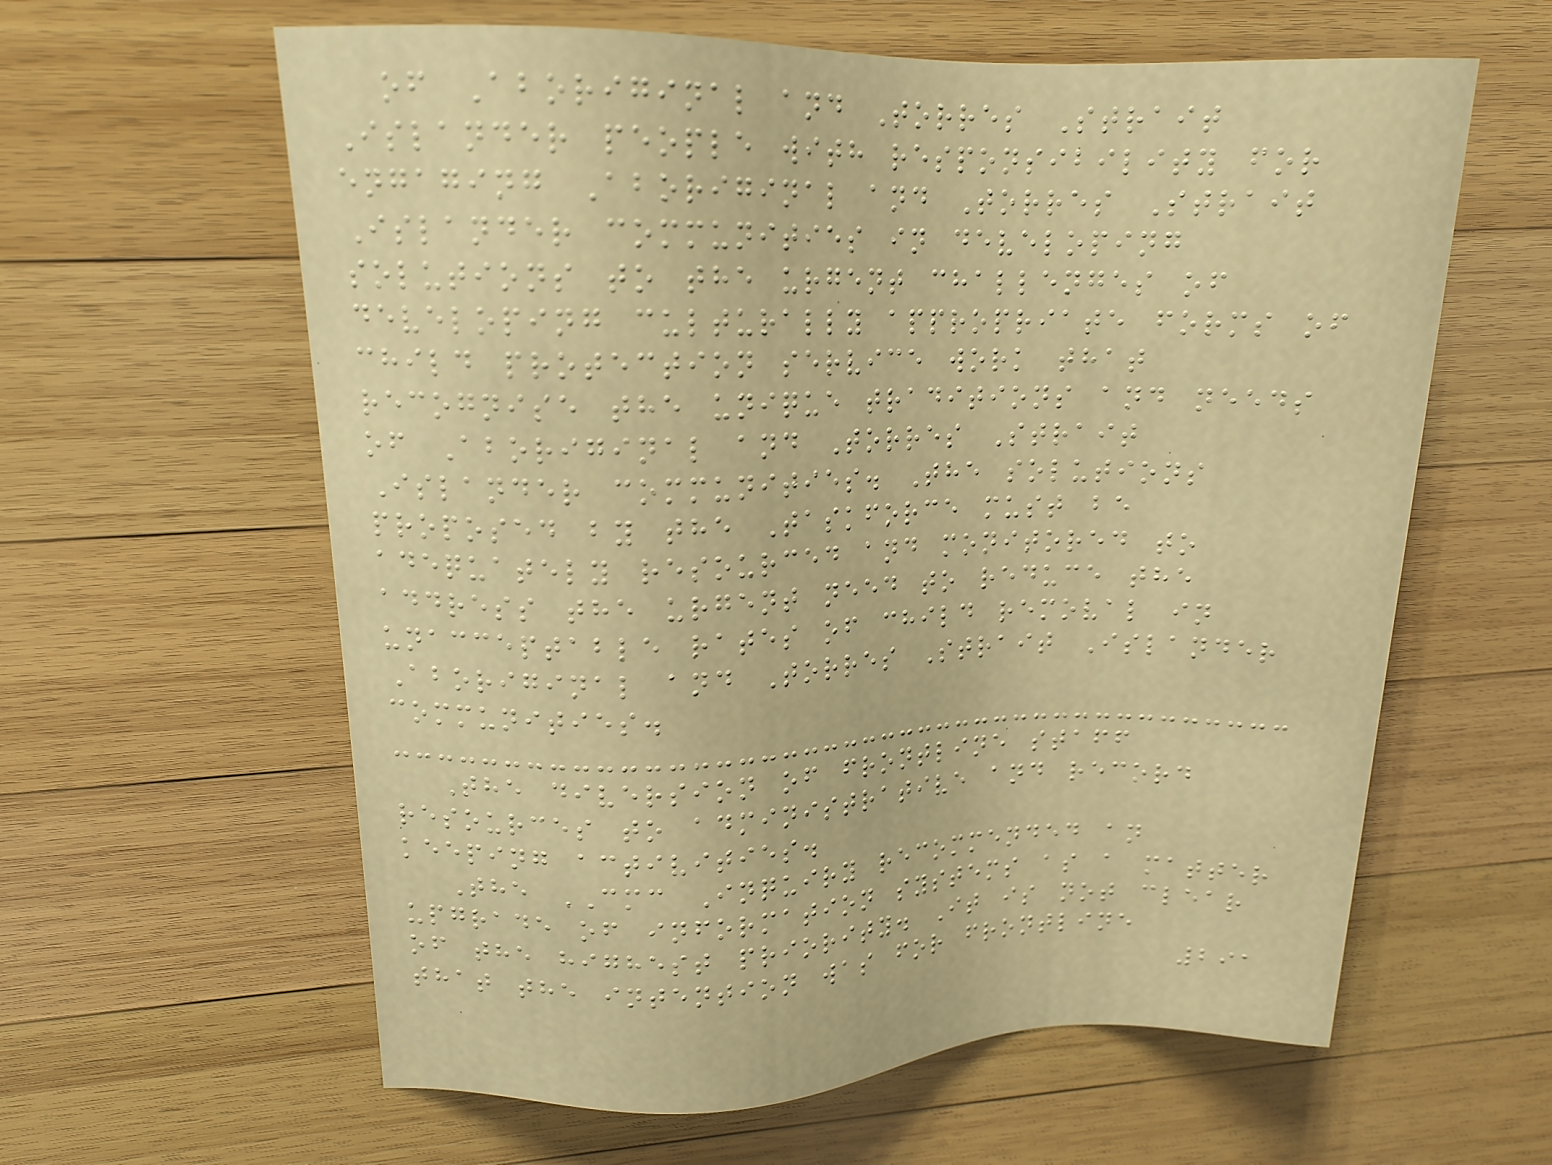of Aboriginal and Torres Strait
Islander people with responsibility for
engaging Aboriginal and Torres Strait
Islander communities in developing
solutions to the urgent challenges of
developing culturally appropriate forms of
child protection service work that
recognise the unique traditions and needs
of Aboriginal and Torres Strait
Islander communities. The solutions
proposed by the Taskforce must be
adequately resourced and monitored to
address the urgent need to reduce the
unacceptable rates of child removal in
Aboriginal and Torres Strait Islander
communities.
The diversion of frontline staff
resources to administrative and record
keeping activities.
The CMC Inquiry recommended an
upgrade of information systems as a matter
of the highest priority. It is not clear
that the intention was for frontline
291
